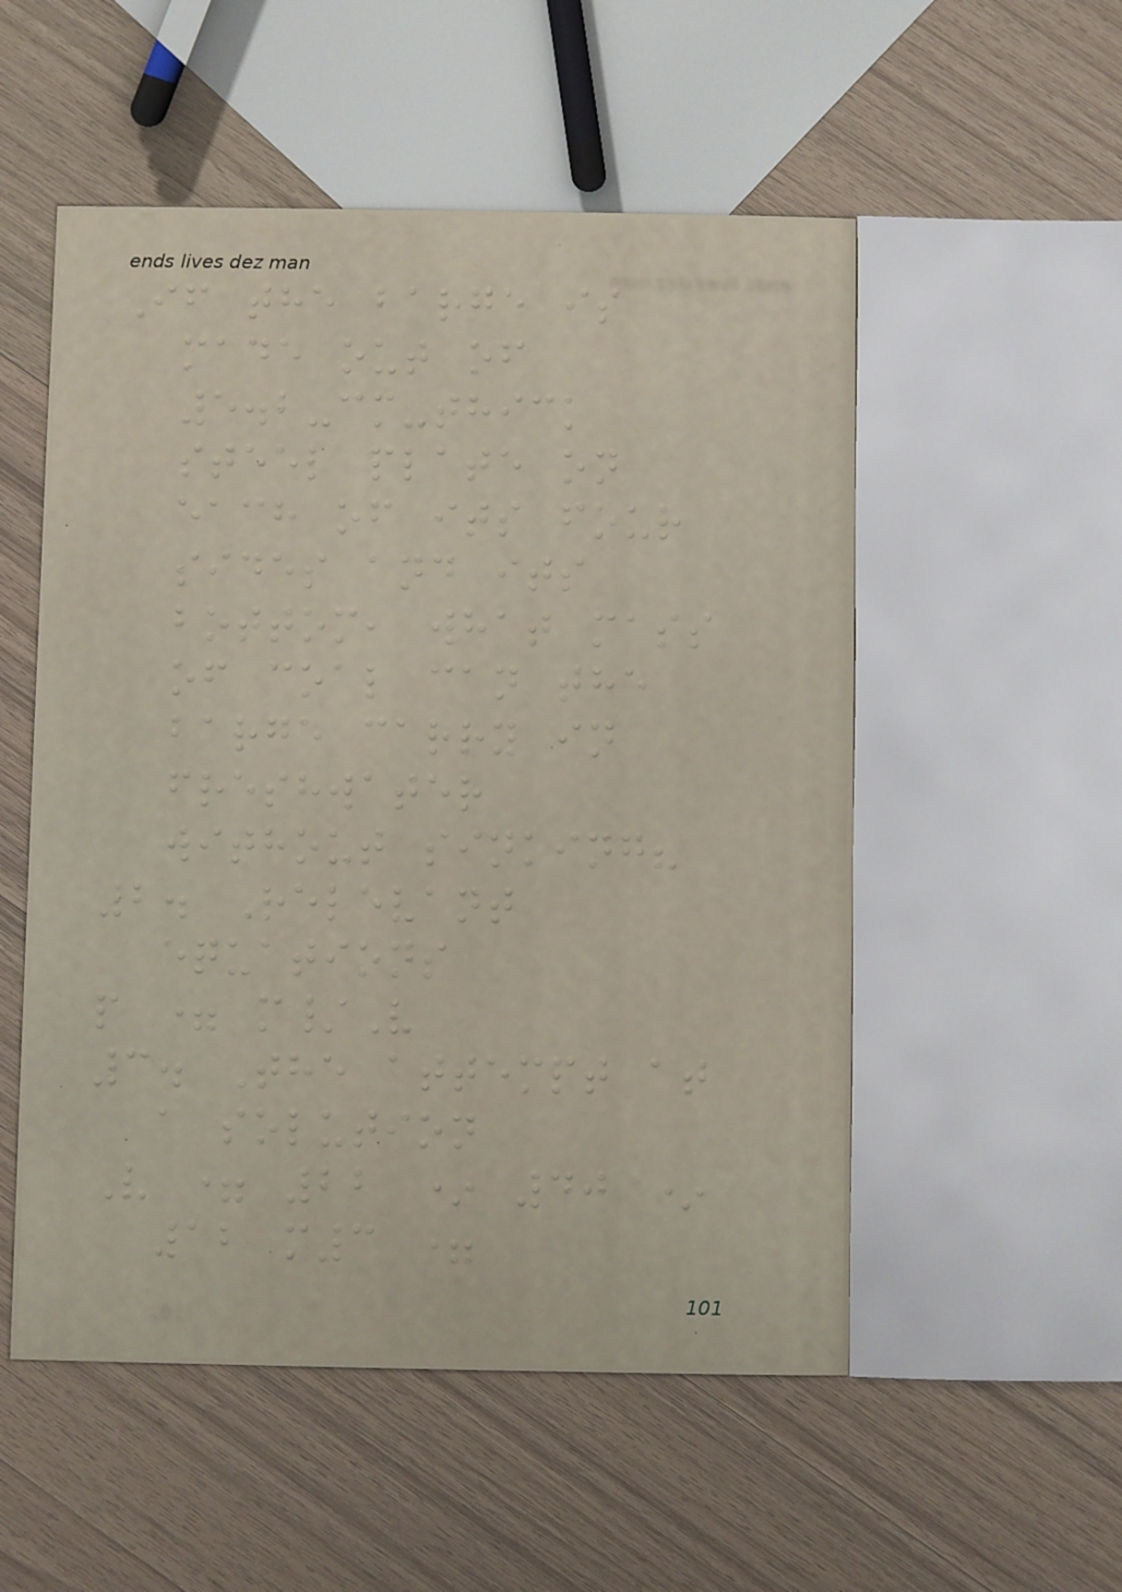If the barge is
made out of
5.2-cm-thick
steel plate on
each of its four
sides and its
bottom, what mass
of coal can the
barge carry in
freshwater
without sinking?
2. Relevant
equations
p = m/V
3. The attempt at
a solution
V = 22 * 40 *
12 m3 =
